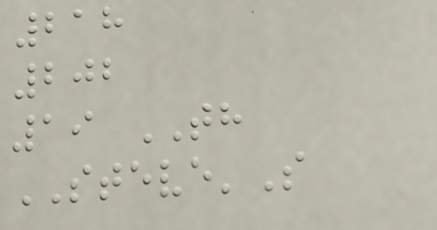218
202
19 TH
STEVE'S
